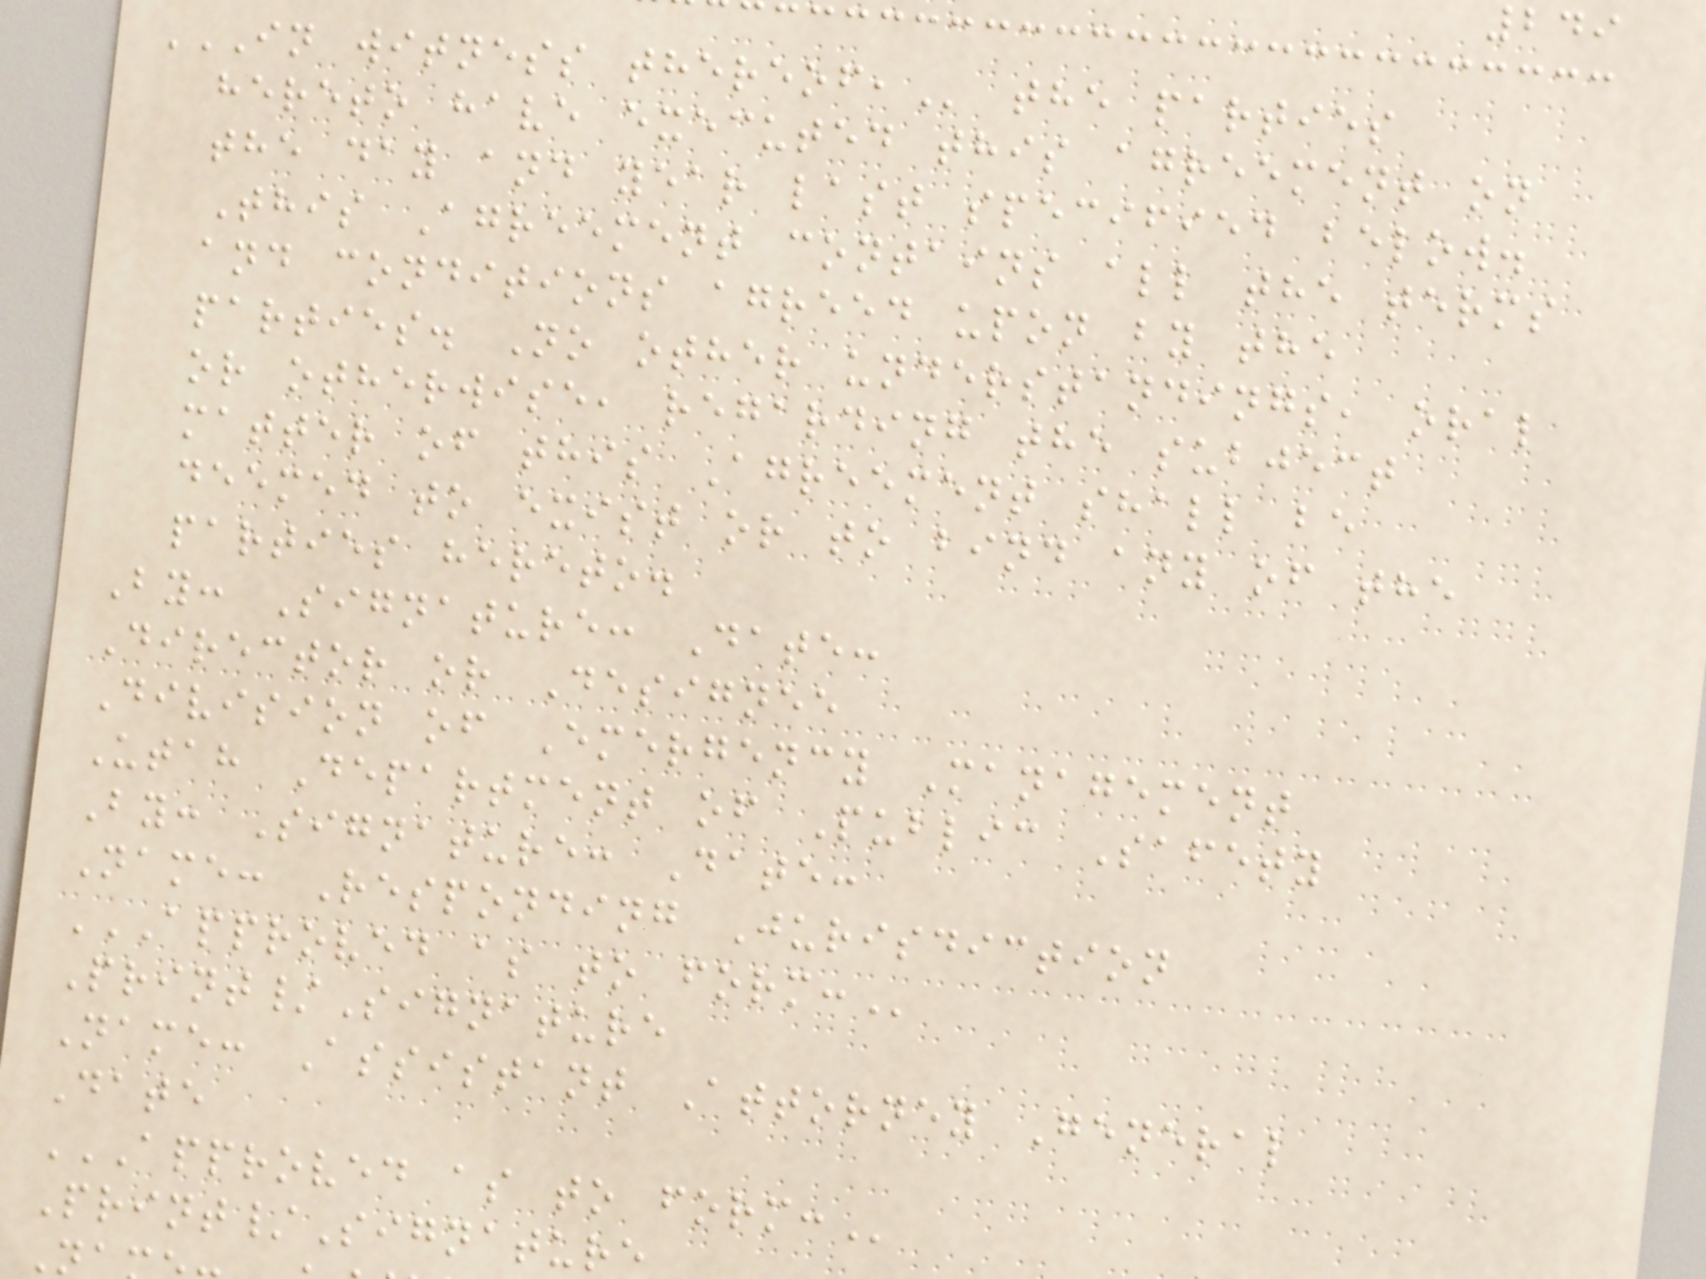249
IN WITNESS THEREOF, the parties
hereto have executed this agreement on
the day and year last specified below.
This Agreement contains all the terms
and conditions agreed upon by the
parties. No other understandings, oral
or otherwise, regarding the subject
matter of this Agreement shall be
deemed to exist or to bind any of the
parties hereto.
By: Signature: Date:
Director or Designee
Division of Emergency Management
Utah Department of Public Safety
By: Signature: Date:
Name: Responding Jurisdiction
APPROVED AS TO FORM:
Print/Signature
Name: Assistant Attorney General
Date
APPROVED AS TO FORM:
Print/Signature
